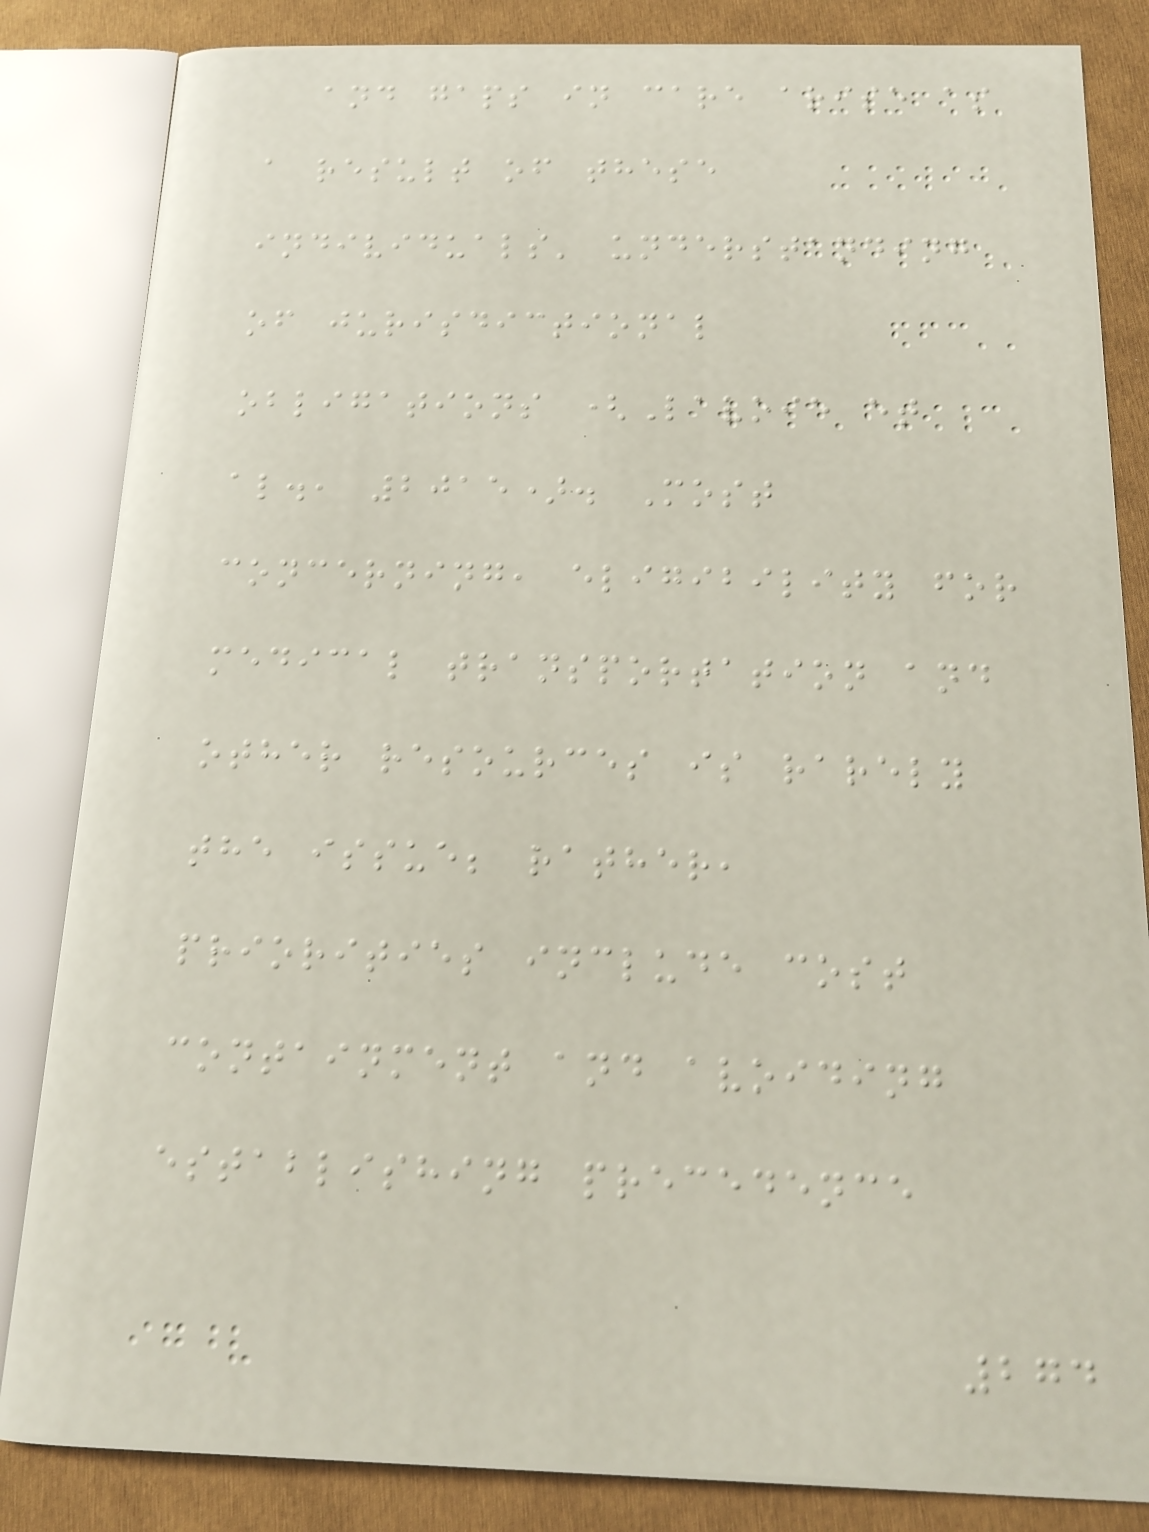and gaps in care arise as
a result of these
individuals' understanding
of jurisdictional
obligations (Lavoie et
al., 2015). Most
concerning, eligibility for
medical transportation and
other resources is rarely
the issue; rather,
priorities include cost
containment and avoiding
establishing precedence
274
